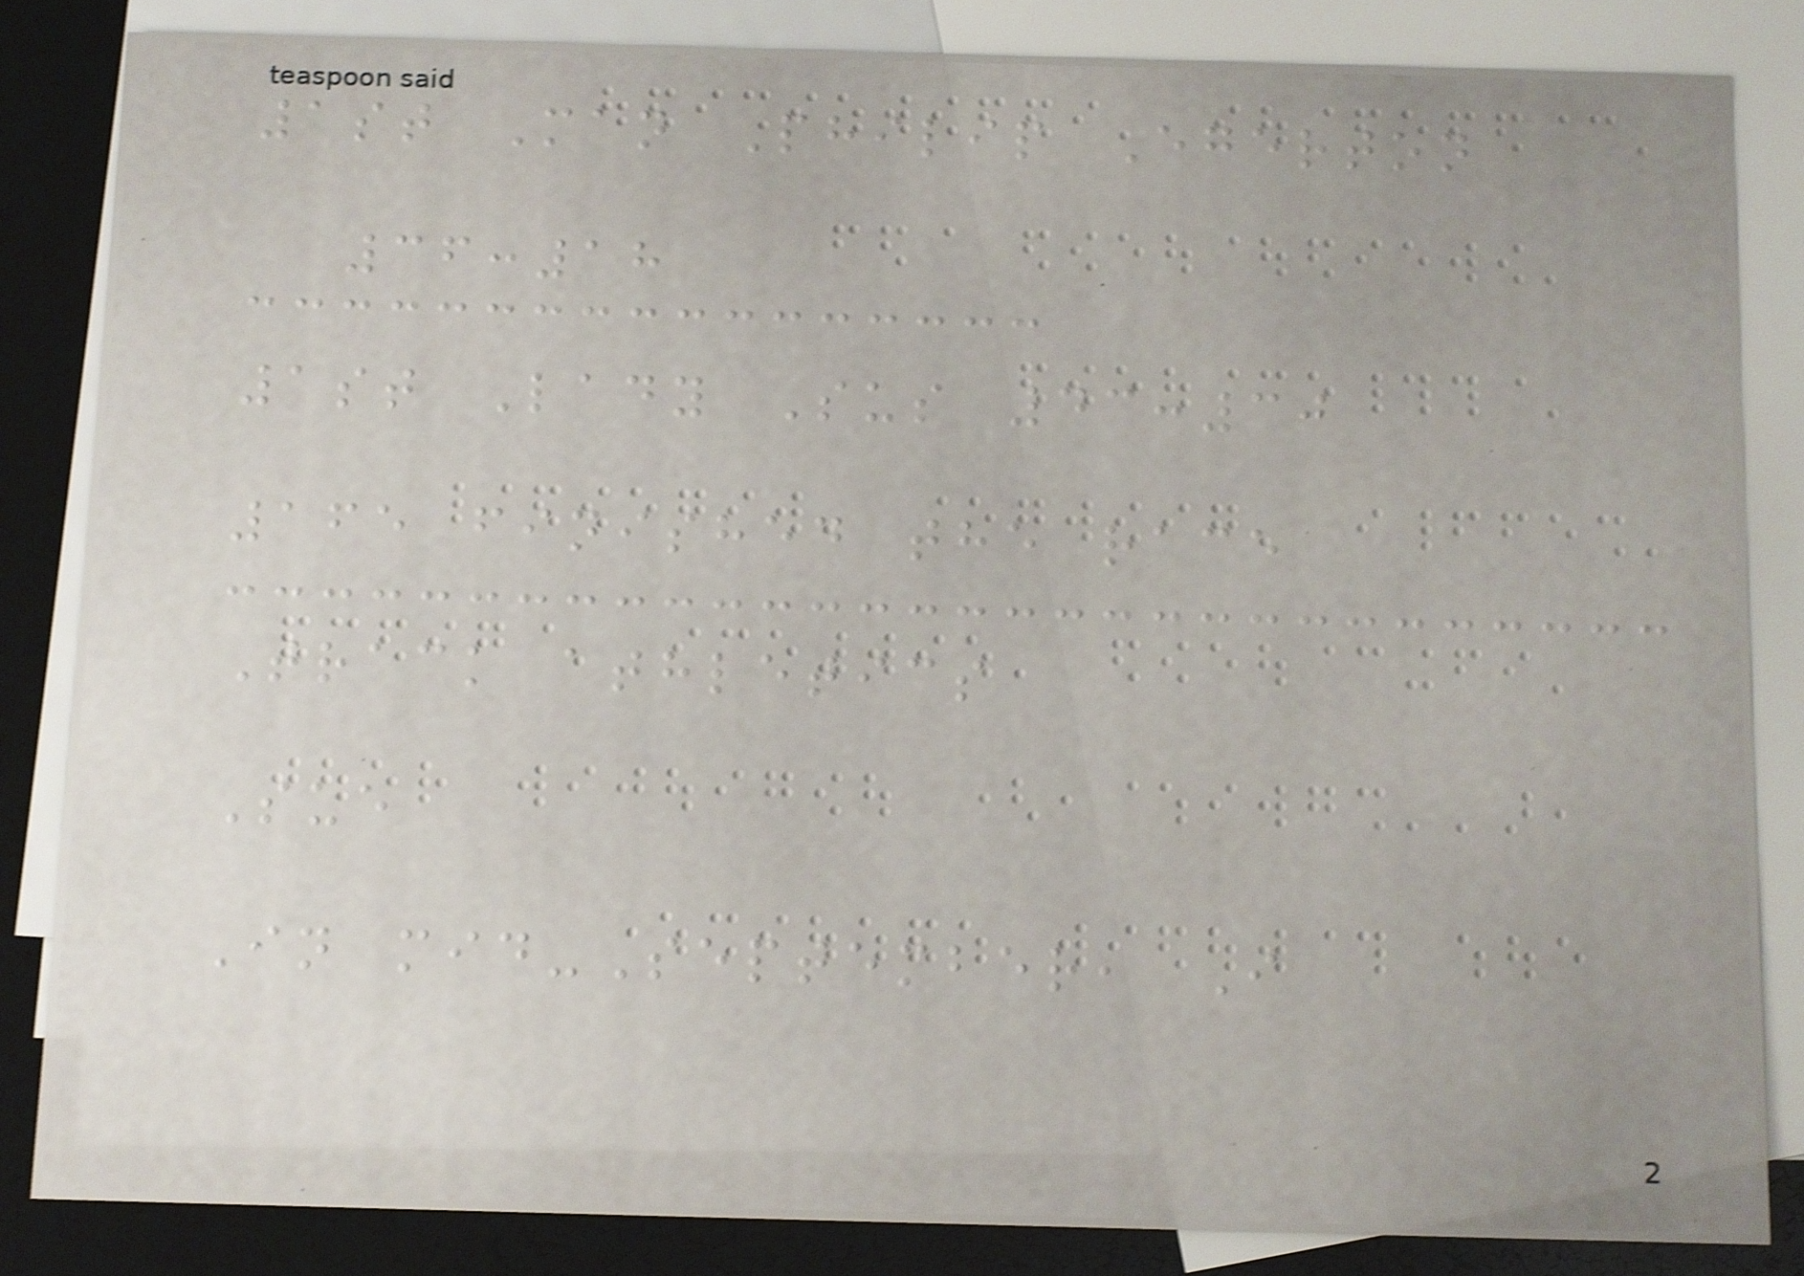1st Man Philip Egerton
36:18
1st Lady Sus 43:30
165 finished the race
Track athletics
Sue
In mid-September, I
